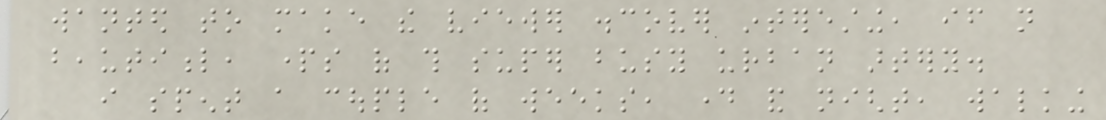wanted to make the viewer discover interesting, if not
beautiful, parts of this super busy urban artery.
i spent a couple of weeks, day and night, walking
